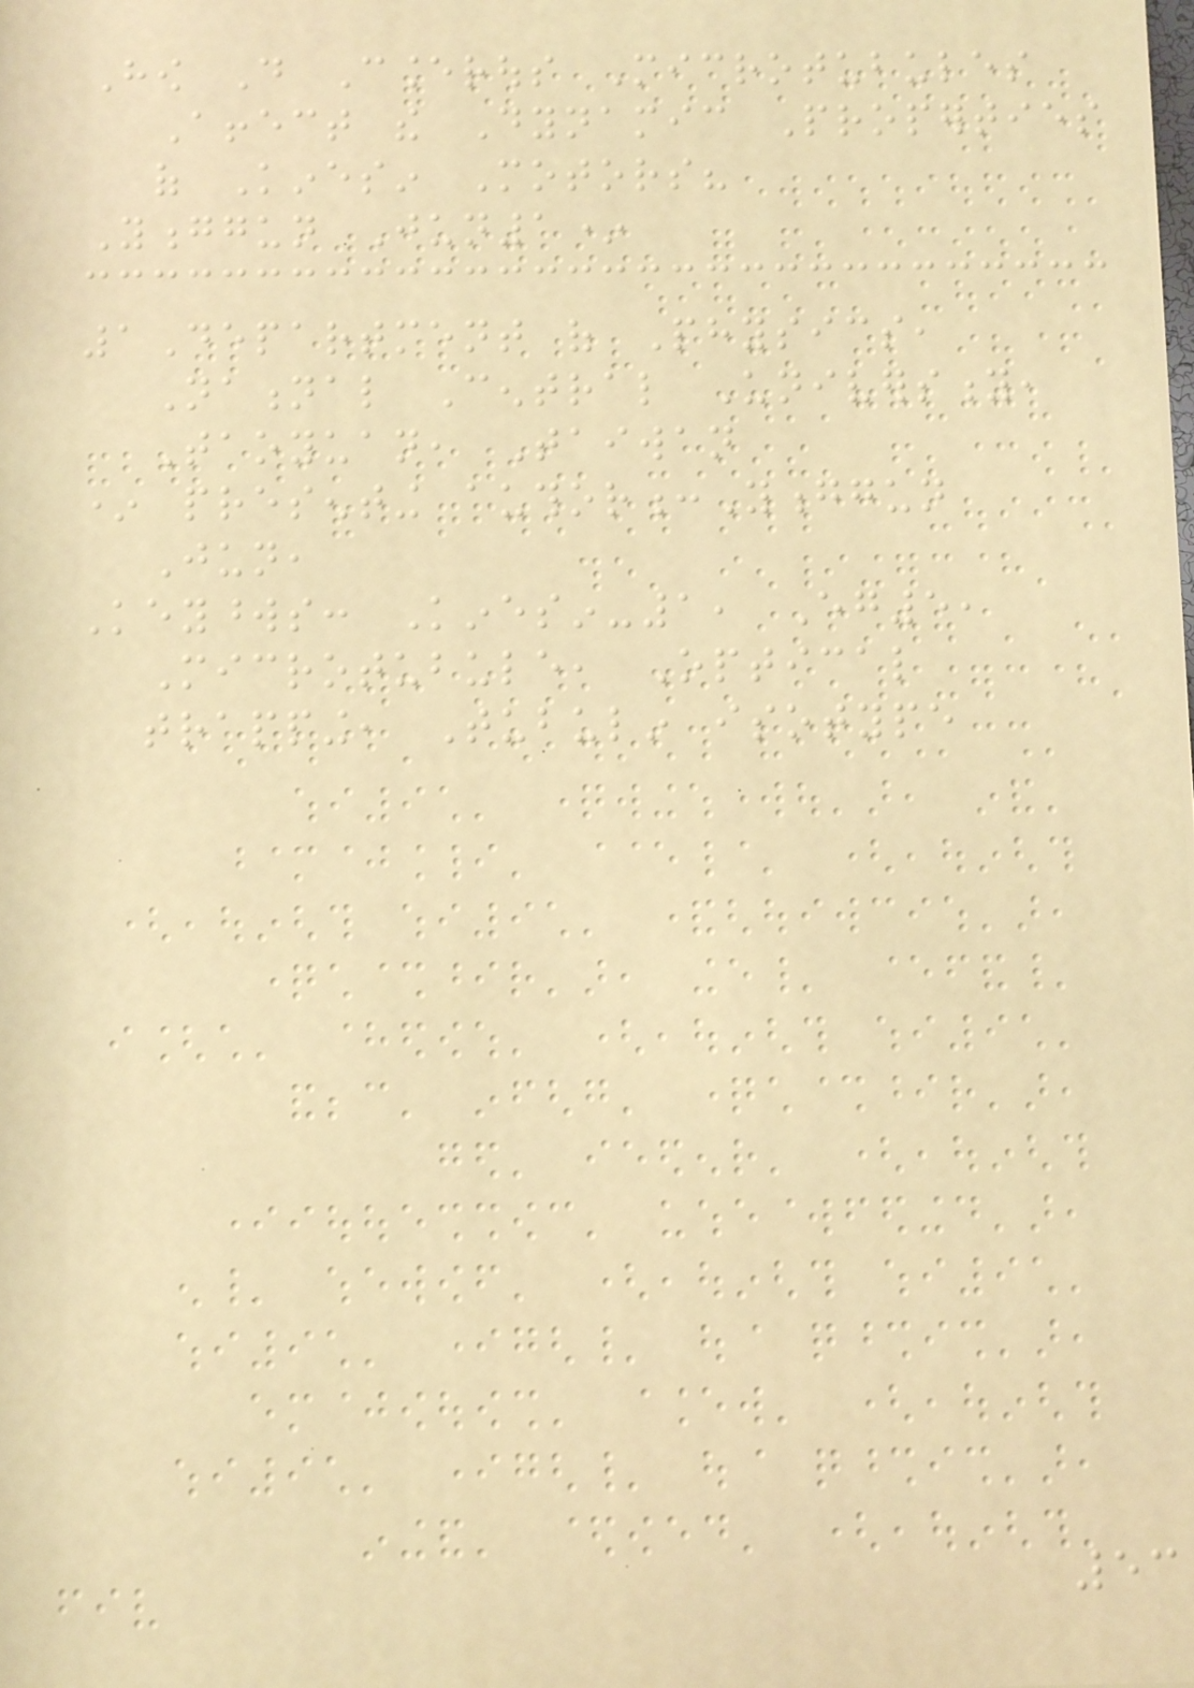How Do Cancerous Microtubules
Affect the Dynamic Properties
of Kinesin Motors?
Yonggun Jun1*
1Department of Physics,
National Central University,
Taoyuan, Taiwan
* presenting author:Yonggun
Jun,
Keywords: Kinesin-1, Eg5,
Microtubule, Optical
trapping, Tubulin isotype
53
